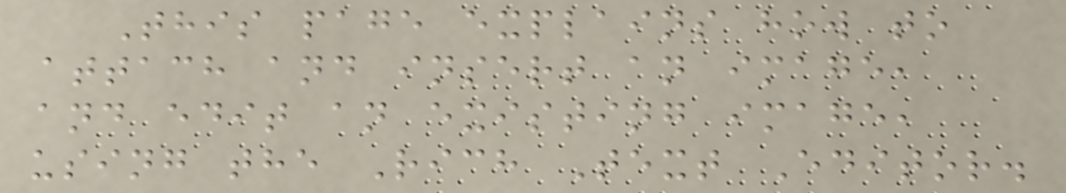This page explains how to
attach and insert an image,
and edit an existing image,
using the Rich Text Editor.
